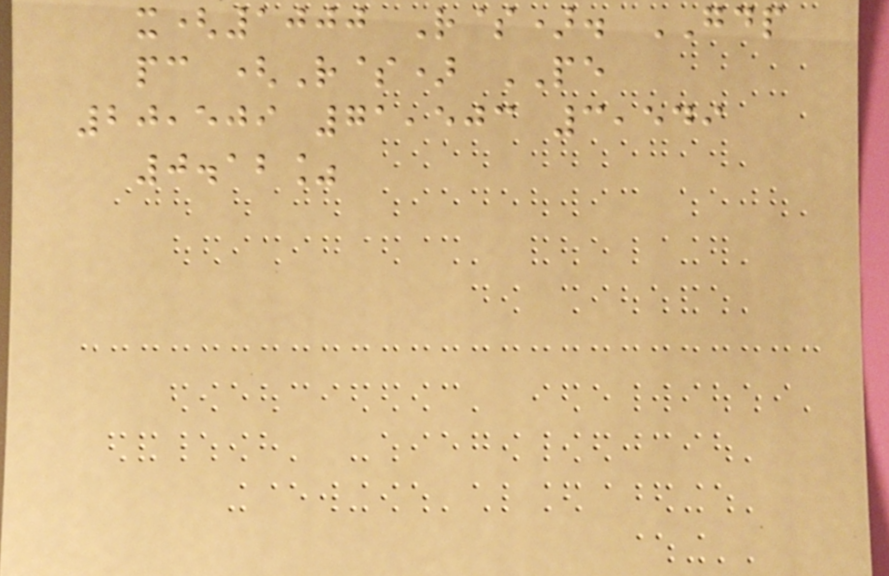x(1000 R$). GDP
pc (R$) PE
20,509 71,503 3,549
0.12%
